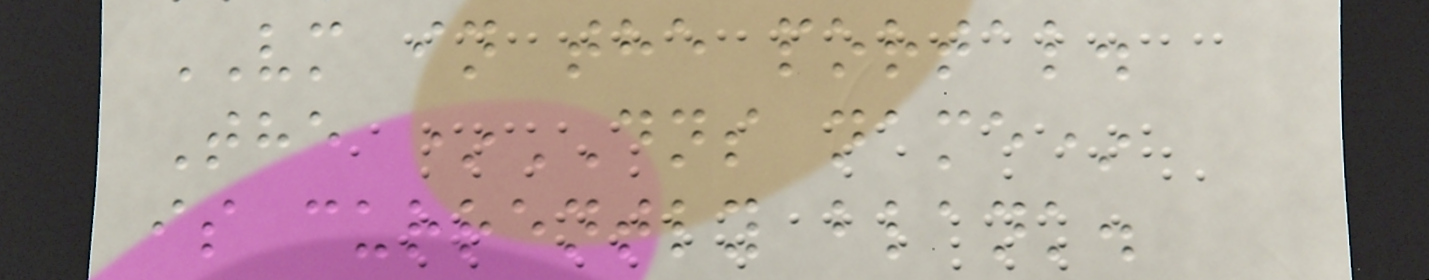VM in the portal.
The *DNS name*
is currently blank.
